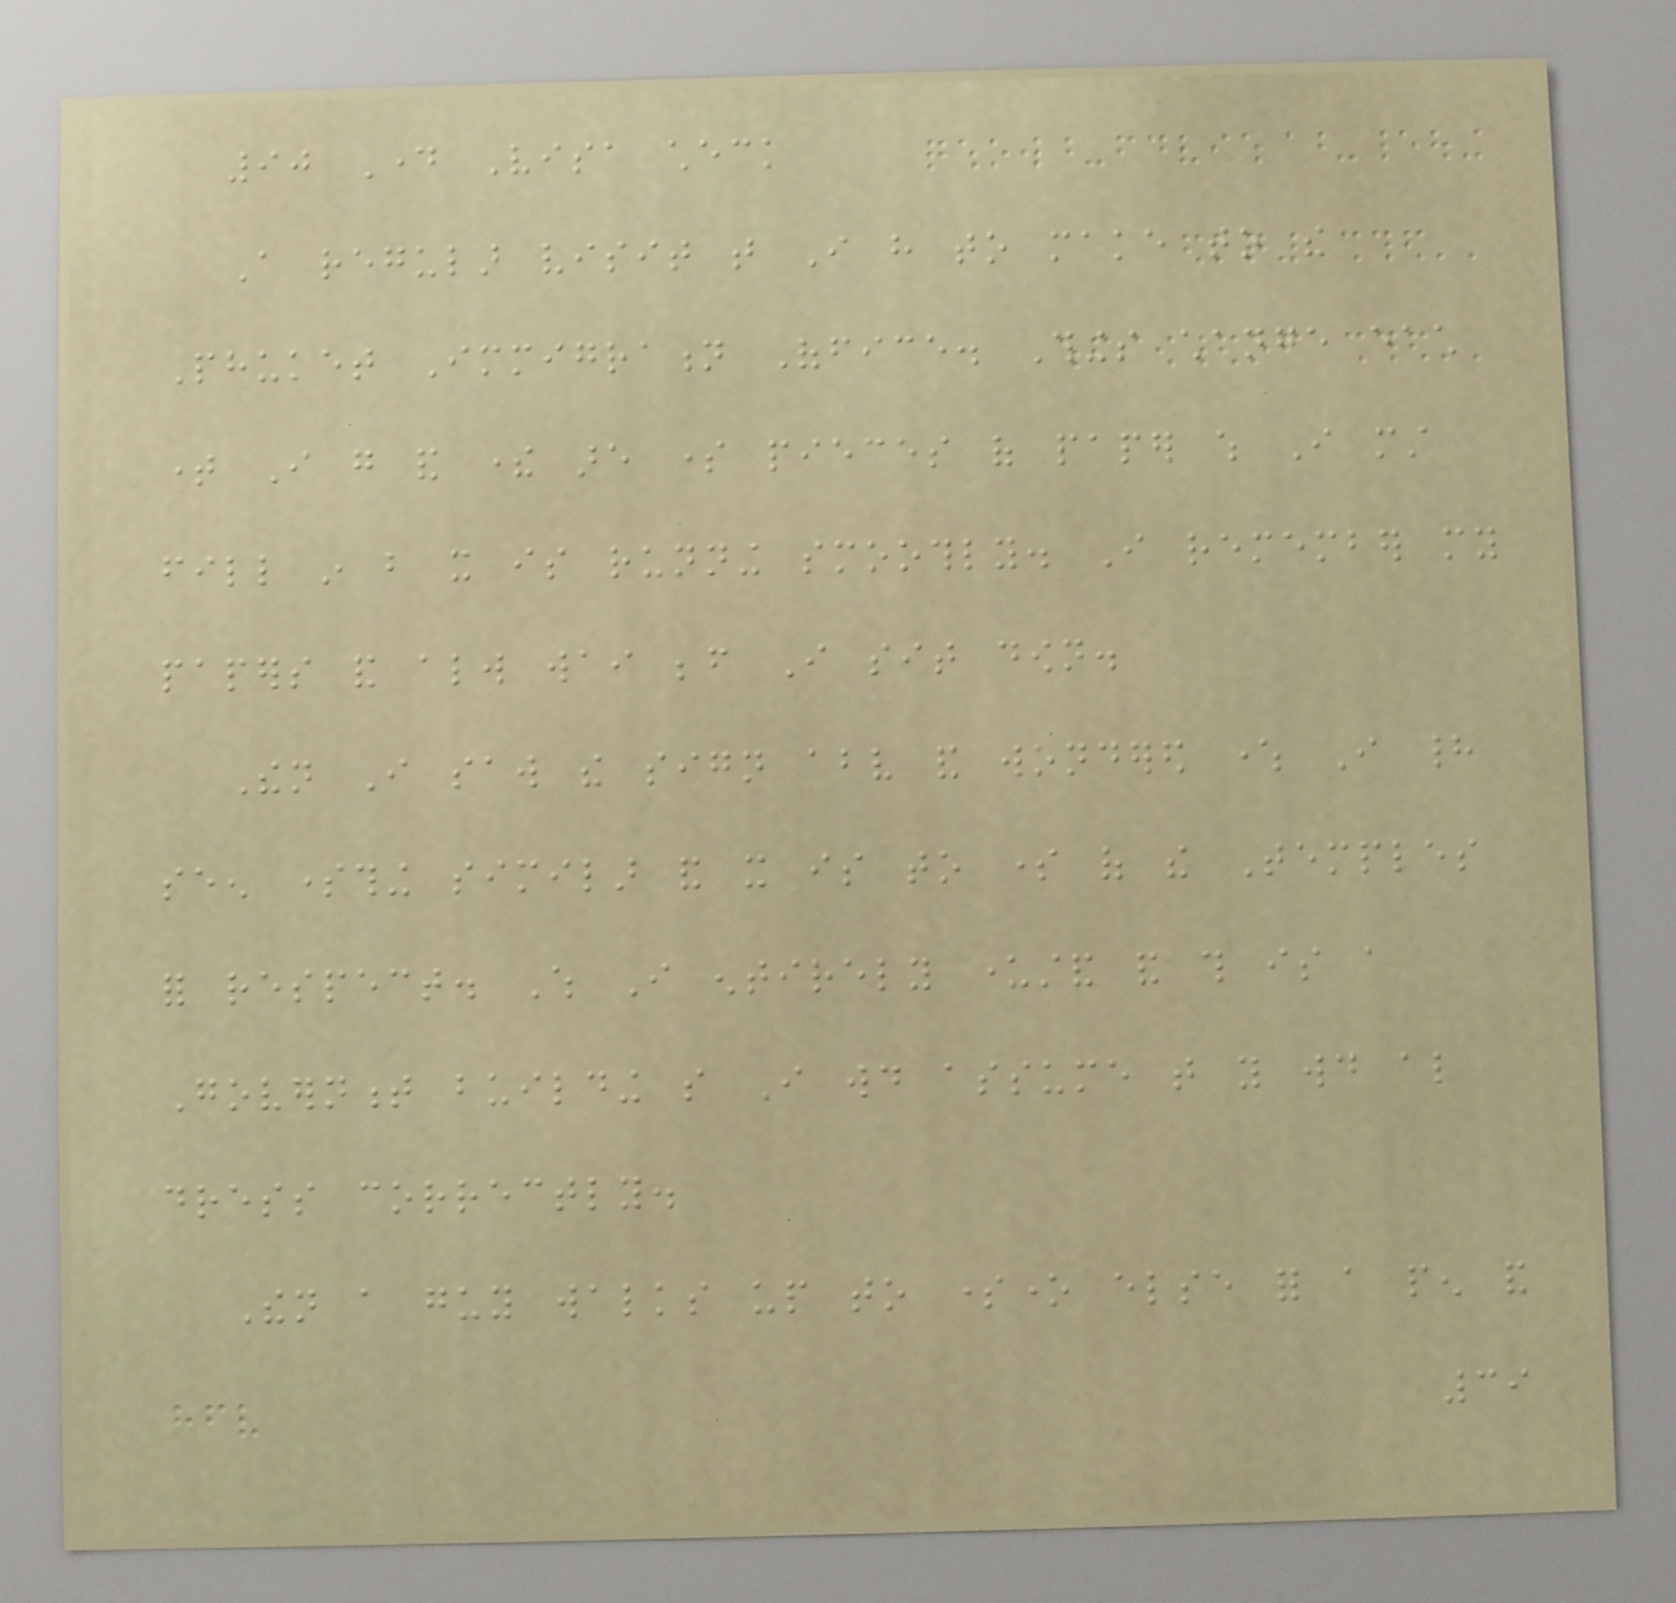90 Day Visa check
A regular visit that I have to make to the
Phuket Immigration Office. Things change each
time I go and there are some pieces of paper which I must
fill in but it is running smoothly. I remember my
papers and always wai before I sit down.
Then I saw the sign above and wondered where I had
seen something similar and it is to some of the Temples
for respect. Which I entirely understand and this is a
Government building so I would assume that you would also
dress correctly.
Then a guy walks up to someone else for a pen and
39
